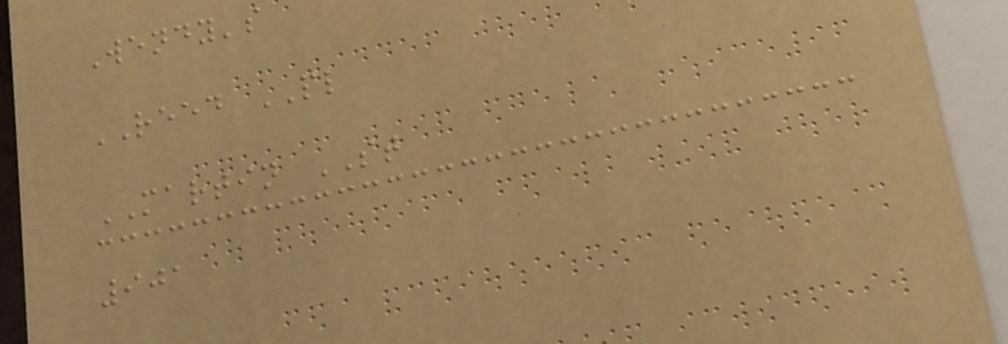Wendy's
REED PL
MARTIN ST
901
